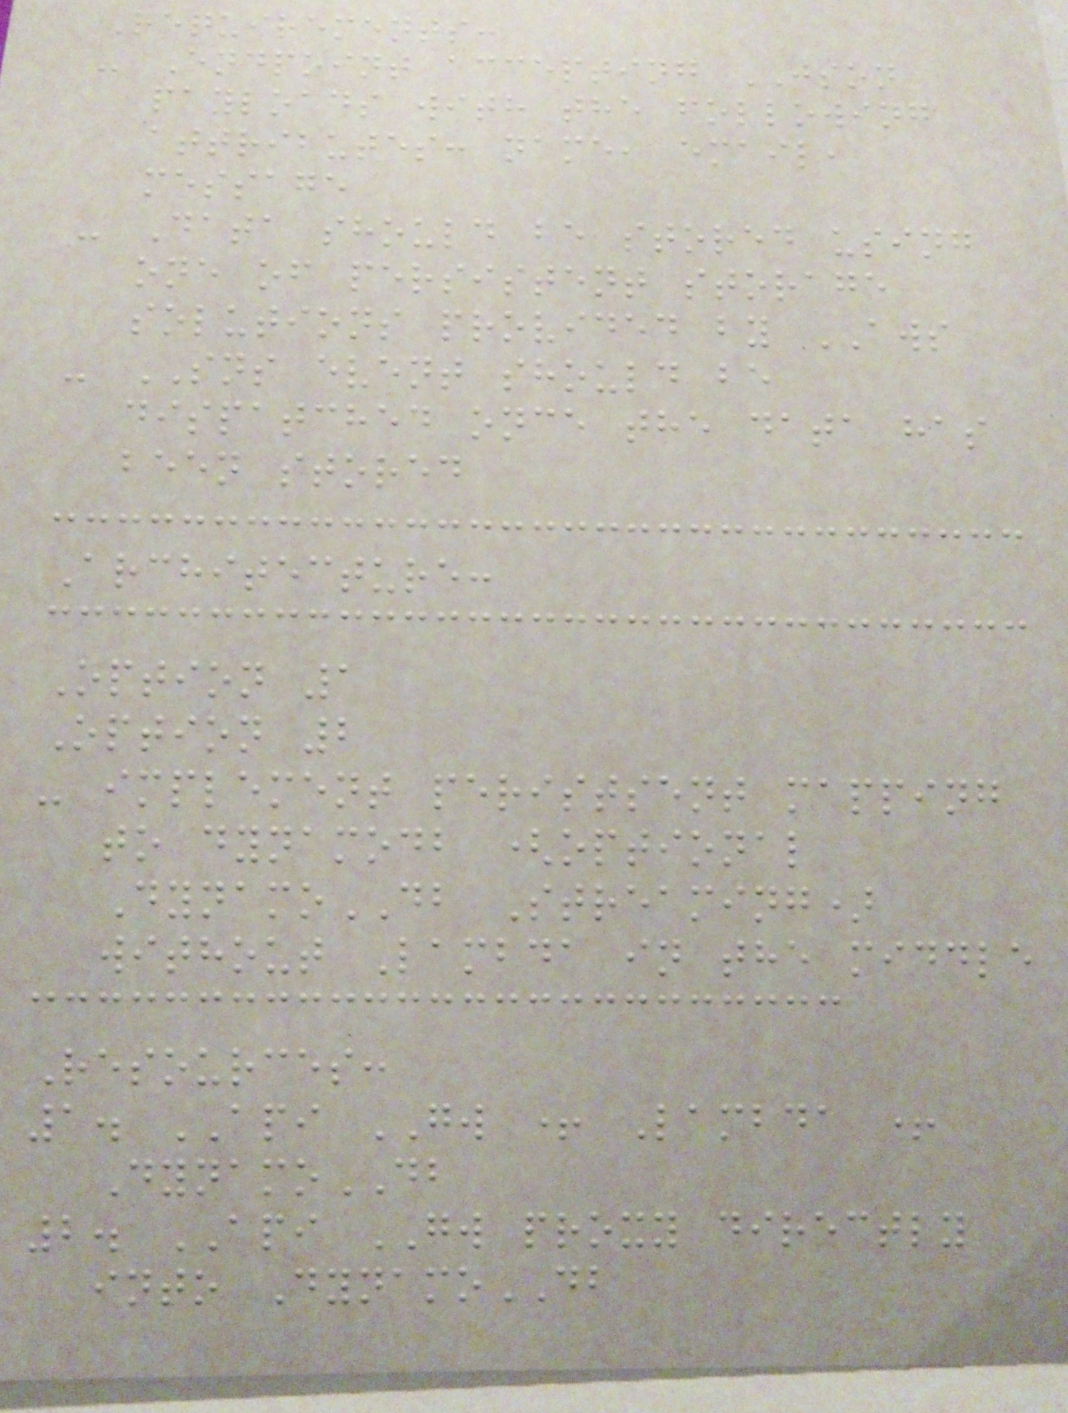Requirements:
- Endpoint accepting JSON
payloads with the following
attributes: name, email,
message
- Data should be stored using
one of persistent storage
solutions provided by AWS
- SNS event should be
dispatched once the data has
been stored
Architecture:
Option 1
Option 2
- implement peristsent mapping
to dynamodb (optional
DynamoDB Streaming)
without Lambda in the middle
Resources:
1. API GW + Lambda +
DynamoDB
2. API GW proxy directly
into DynamoDB
